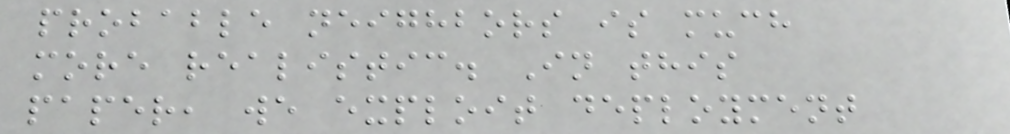probable neighbors is much
more realistic. In this
paper, we exploit deployment
